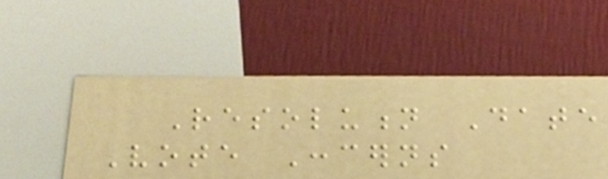Resolution Date
Vote Concerns
